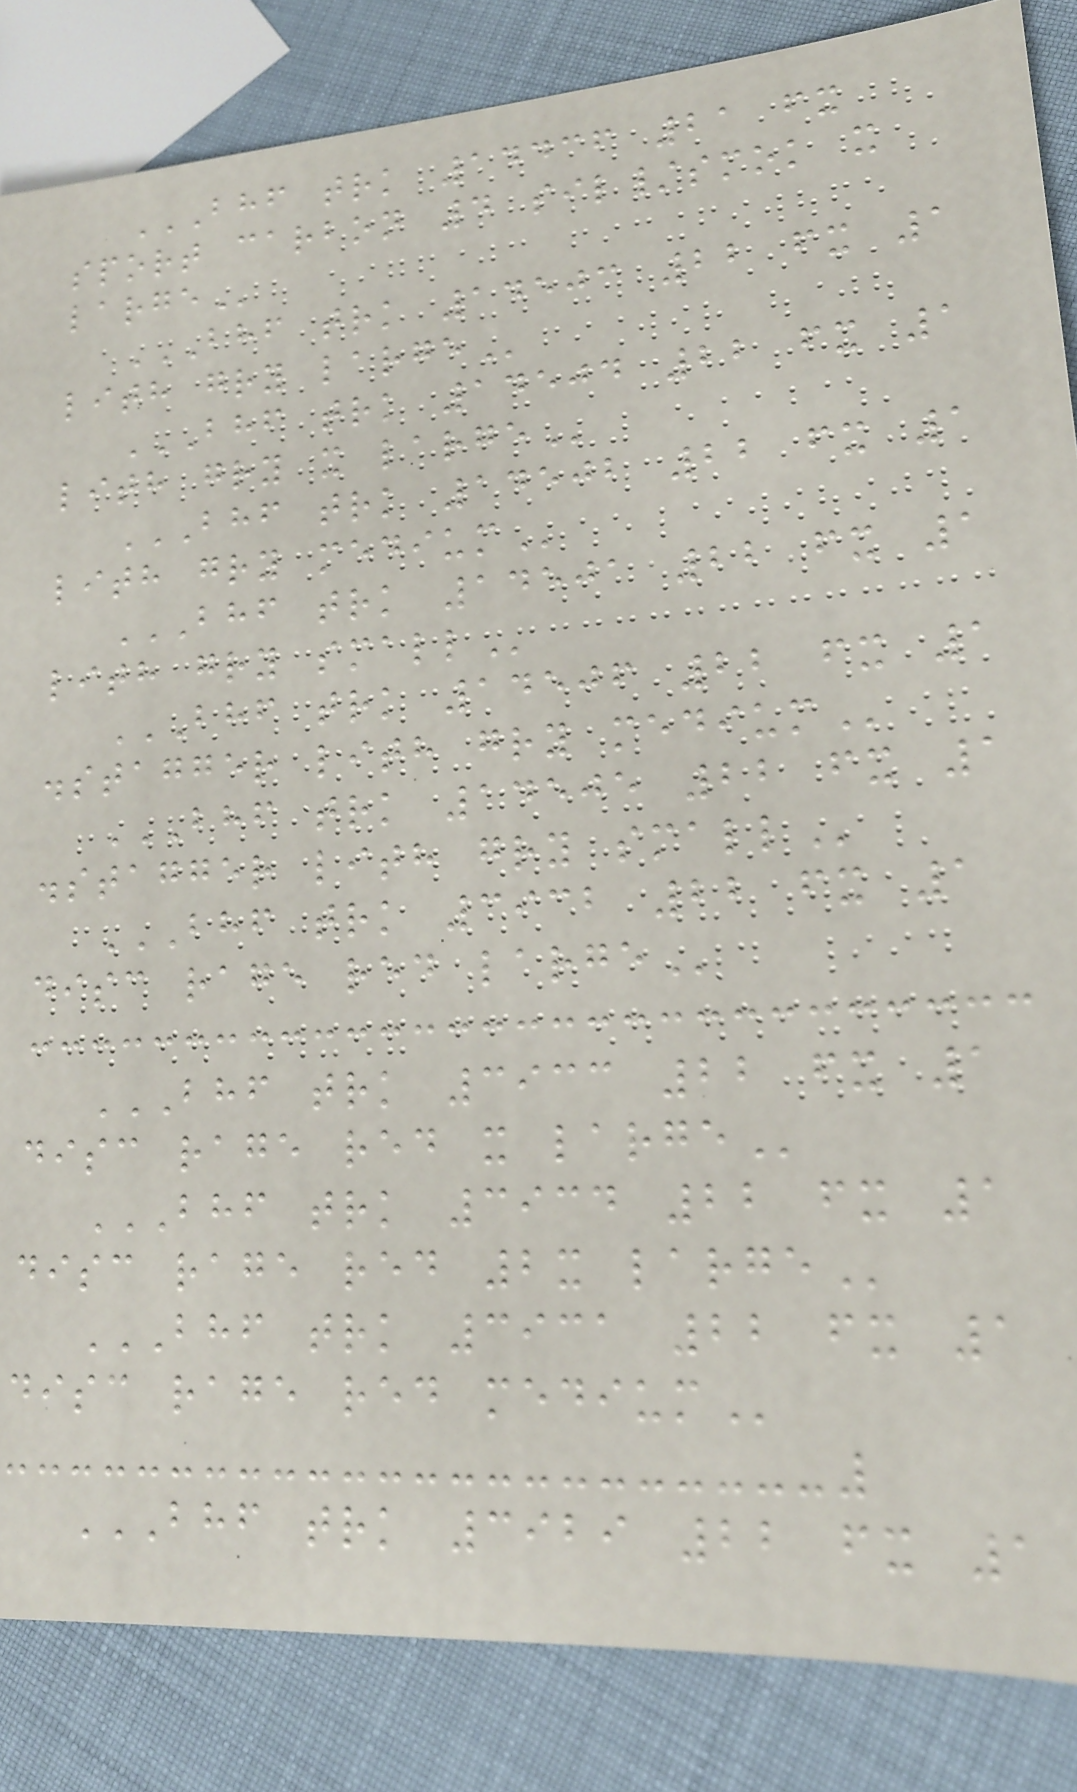BHF TRK 14436 21 FX
SPORT CARBON 4 SIL/SMOK X
LARGE
BHF TRK 14503 22 FX 1
LITH GRY LARGE
BHF TRK 14504 22 FX 1
LITH GRY X LARGE
BHF TRK 14502 22 FX 1
LITH GRY MEDIUM
BHF TRK 14501 22 FX 1
LITH GRY SMALL
BHF TRK 14506 22 FX 1
.STAGGER LITH GRY MEDIUM
BHF TRK 14505 22 FX 1
.STAGGER LITH GRY SMALL
BHF TRK 3932 22 FX 1
DISC RAGE RED LARGE
BHF TRK 3933 22 FX 1
DISC RAGE RED X LARGE
BHF TRK 3934 22 FX 1
DISC RAGE RED 2X LARGE
BHF TRK 3931 22 FX 1
DISC RAGE RED MEDIUM
BHF TRK 3929 22 FX 1
